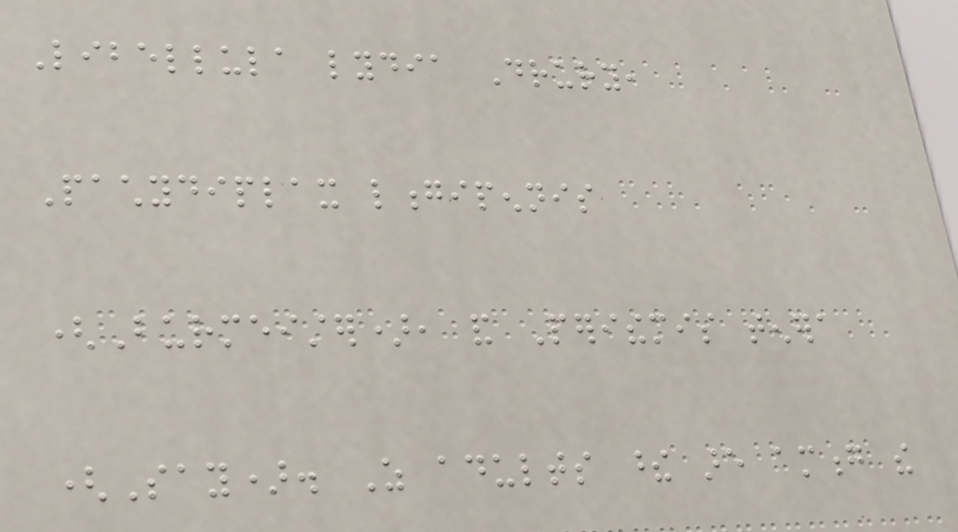Libellula lydia Drury,
Pachydiplax longipennis
(Burmeister), and Perithemis tenera
(Say). As adults these are among the
